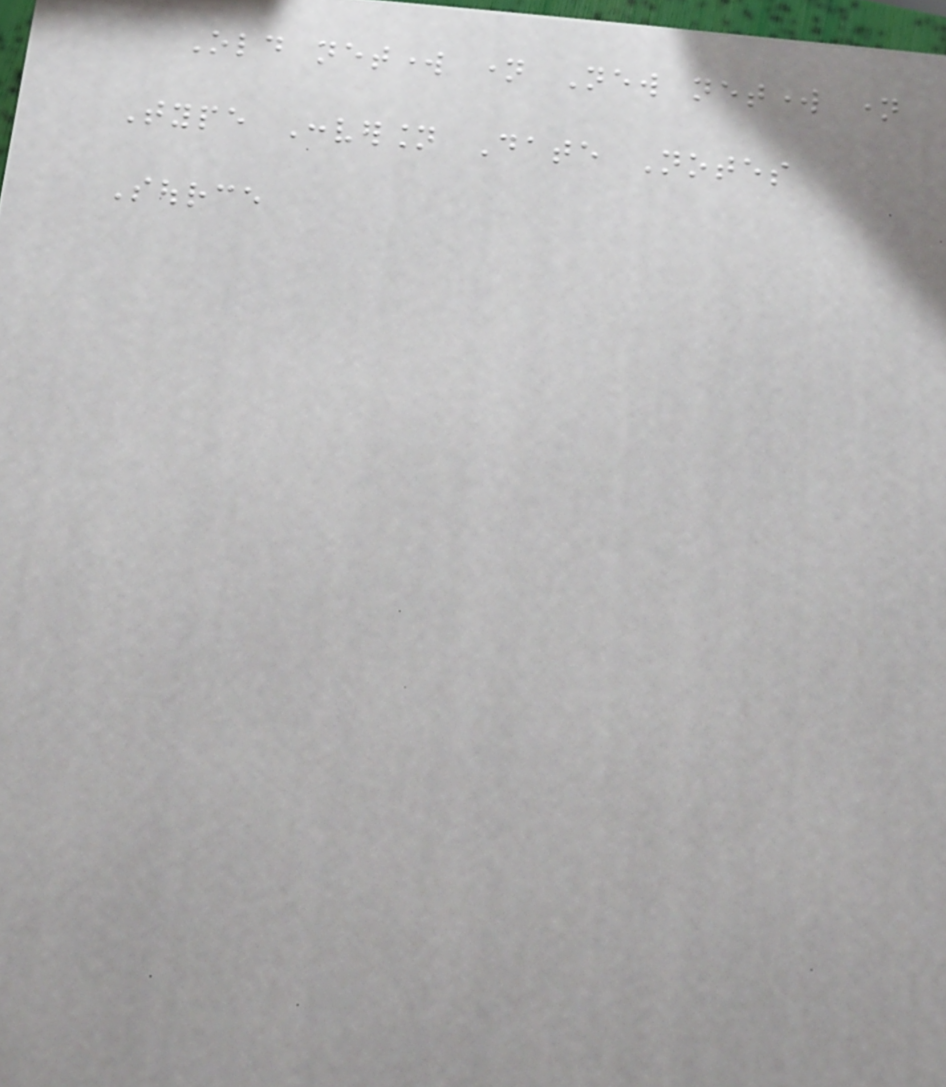Old network name New network name
Type Conversion Date Notes
Source
